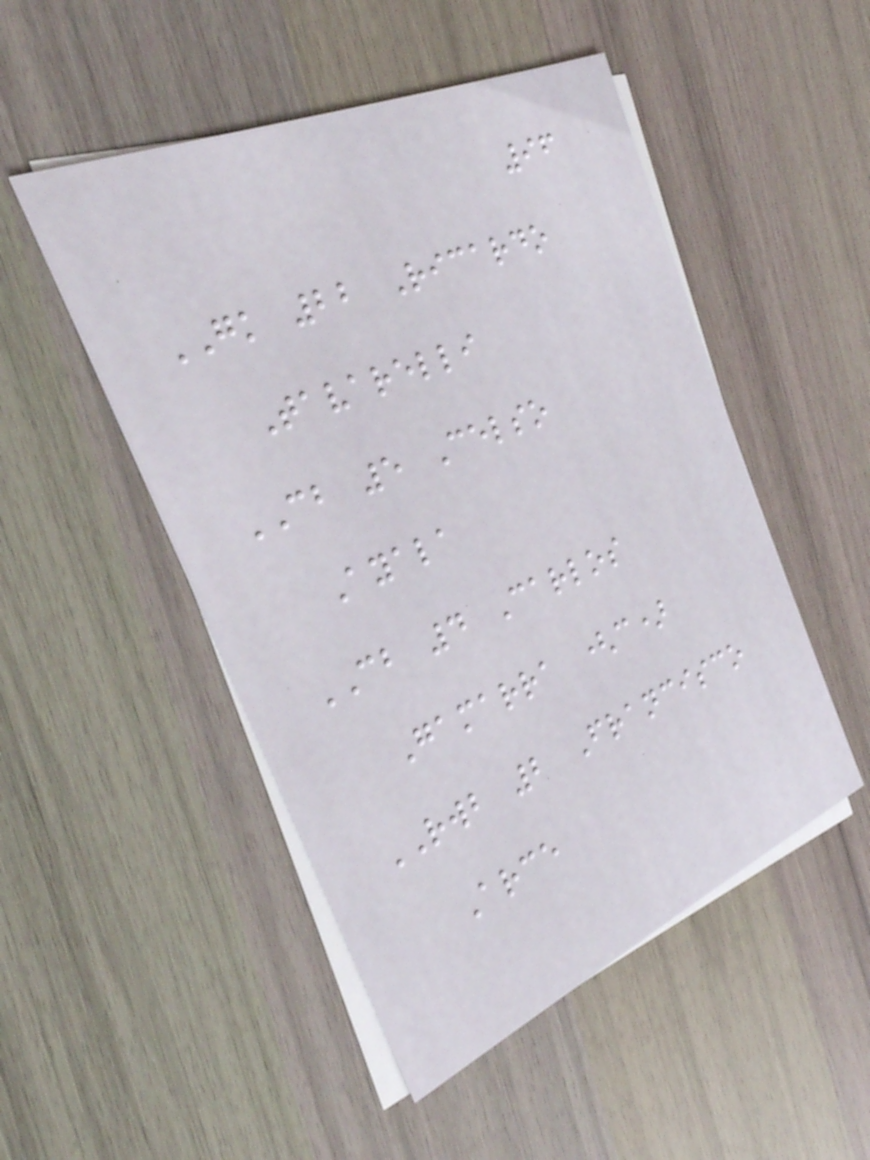96
GK 22 Ricardo
Tavarelli
CB 5 Celso
Ayala
CB 4 Carlos
Gamarra (c)
RWB 2 Francisco
Arce
